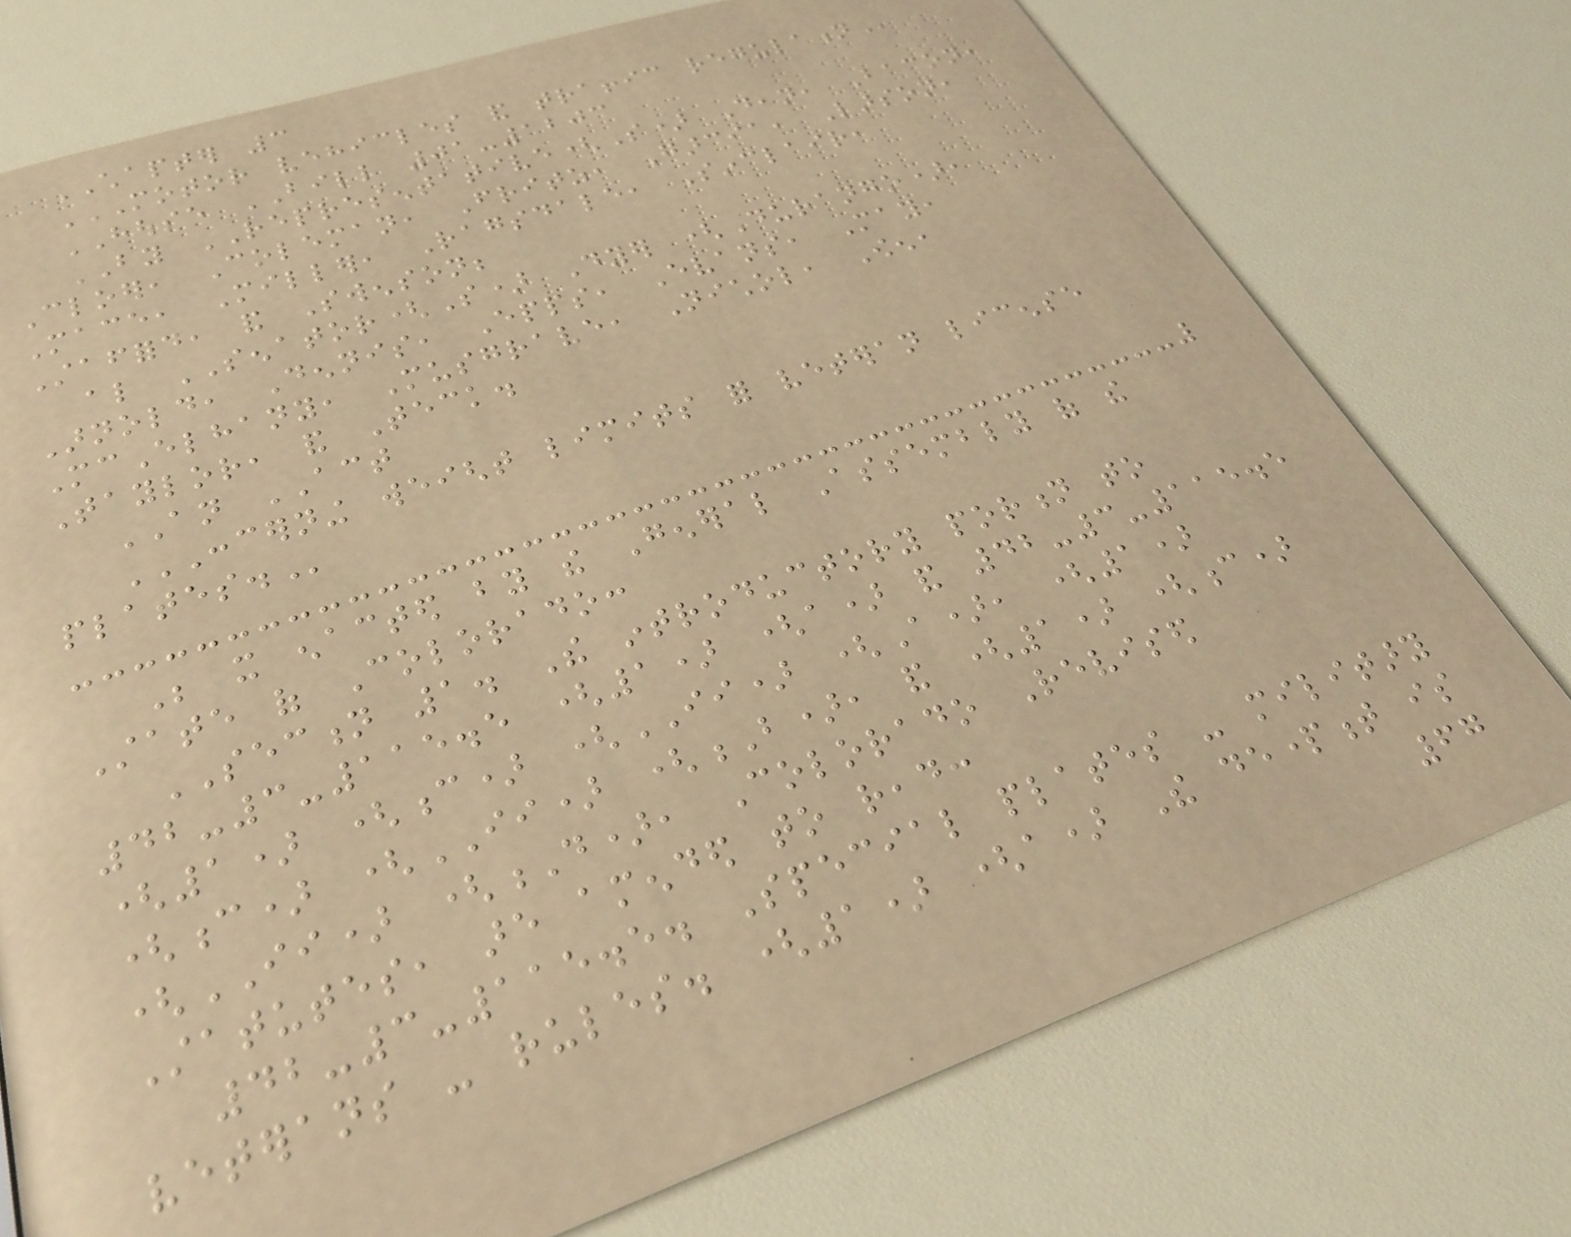CHAPTER 3
MOTOR VEHICLES AND TRAFFIC REGULATION
HOUSE BILL 01-1203
BY REPRESENTATIVE(S) Dean, Bacon,
Cloer, Coleman, Fritz, Garcia, Larson,
Mace, Miller, Ragsdale, Sinclair,
Stafford, and Swenson;
also SENATOR(S) Dyer (Durango),
Arnold, Dennis, Epps, Evans, May,
McElhany, Musgrave, Nichol, Owen,
Taylor, and Teck.
AN ACT
CONCERNING WEIGHT LIMITS FOR VETERAN LICENSE
PLATES.
Be it enacted by the General Assembly of the
State of Colorado:
SECTION 1. The introductory portion to
42-3-115.5 (1) (a) and 42-3-115.5
(1) (c) (II) (A), (1)
(c) (II) (B), and (1) (c)
(II) (D), Colorado Revised
Statutes, are amended to read:
42-3-115.5. Special plates - military
veterans - rules. (1) (a) The department is
67
